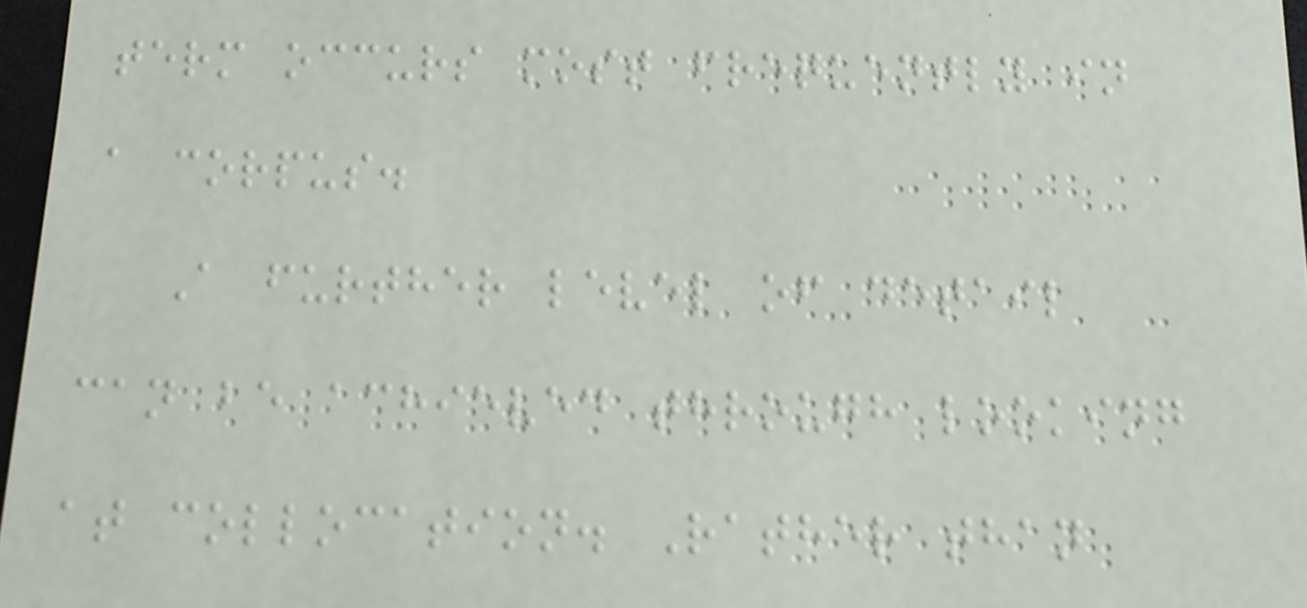term occurs most frequently in
a corpus.
A further level of detail
can be achieved through looking
at collocation. Rather than
